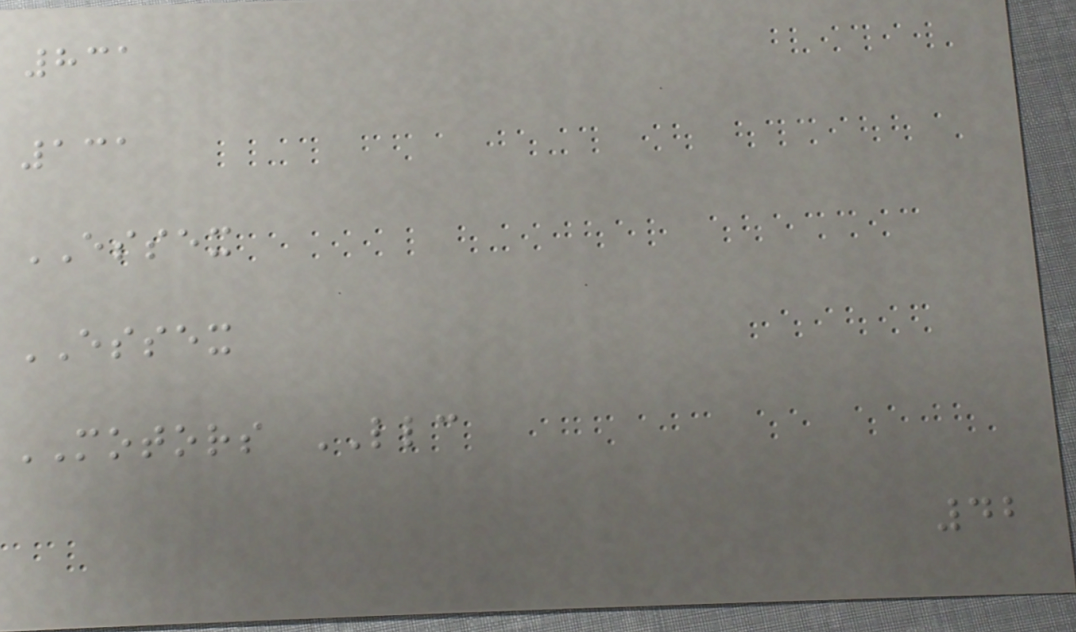831
131
ESSEX
ESSEX
MOTORS LLC
42
